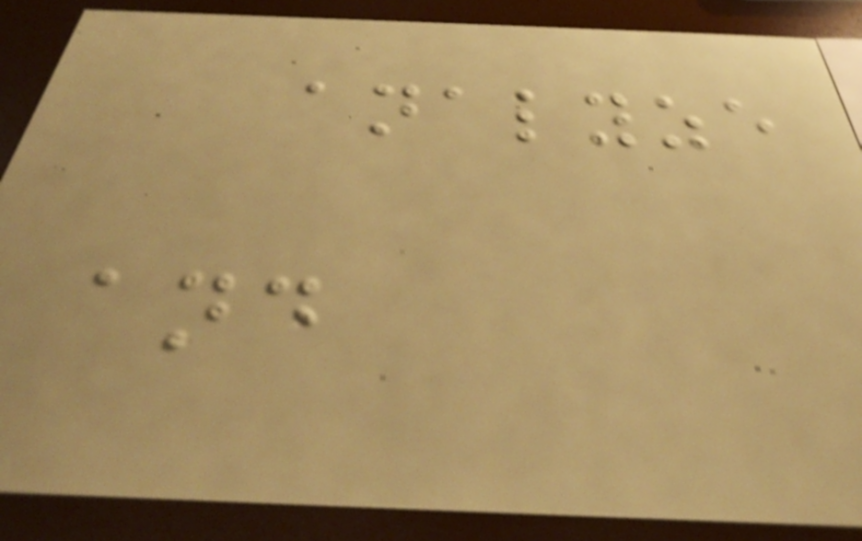analyze
and
